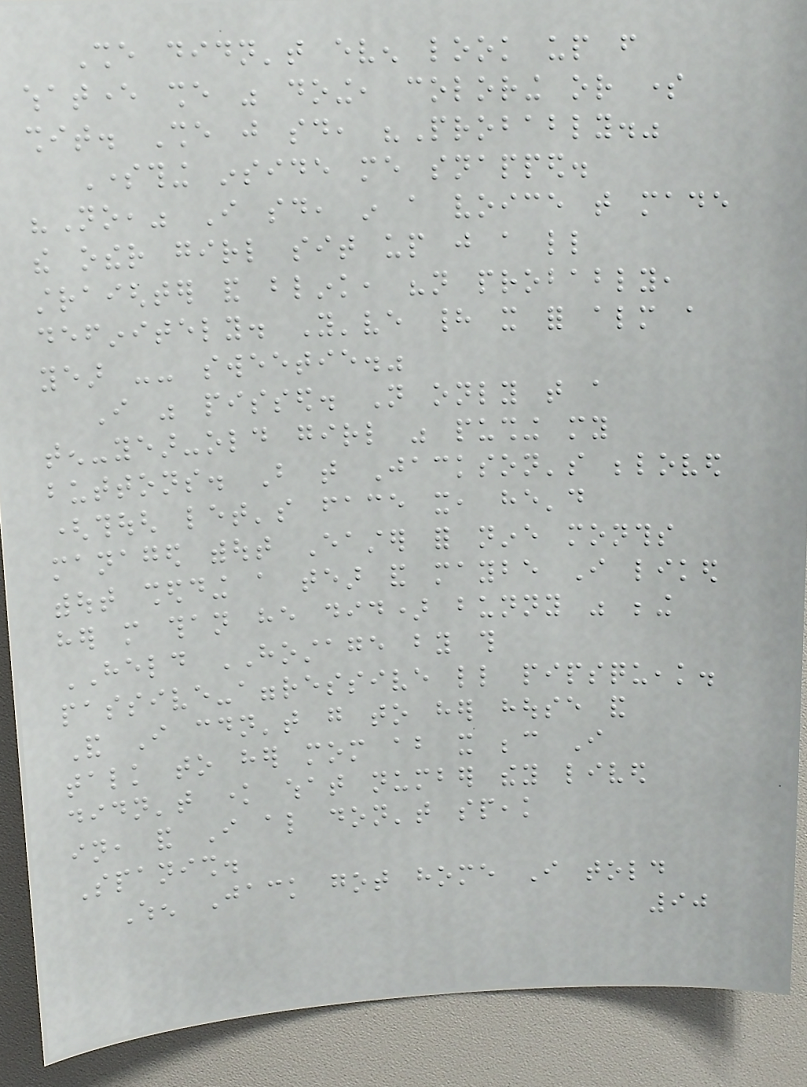She didn't even look up from
whatever she was doing, coloring or some
shit. She just said, "Probably."
Something inside me snapped.
"No," I said, in a voice that made
the other girl sit up just a little
straighter and blink, "not probably,
definitely. You've had it for almost a
year -- sweetie."
I was pissed. Not only that a
ten-year-old girl was pushing my
buttons. But that Jackson's beloved
(though let's face it, he'd
managed without Easter for nine months
without shedding a tear and maybe I liked
her more than he did) bunny was being
HELD HOSTAGE by this
passive-aggressive little pipsqueak.
And I couldn't go to her house and
talk to her mom about it because I
didn't know what number they lived
in, and I also don't speak
Spanish.
When Jack got home I told
90
